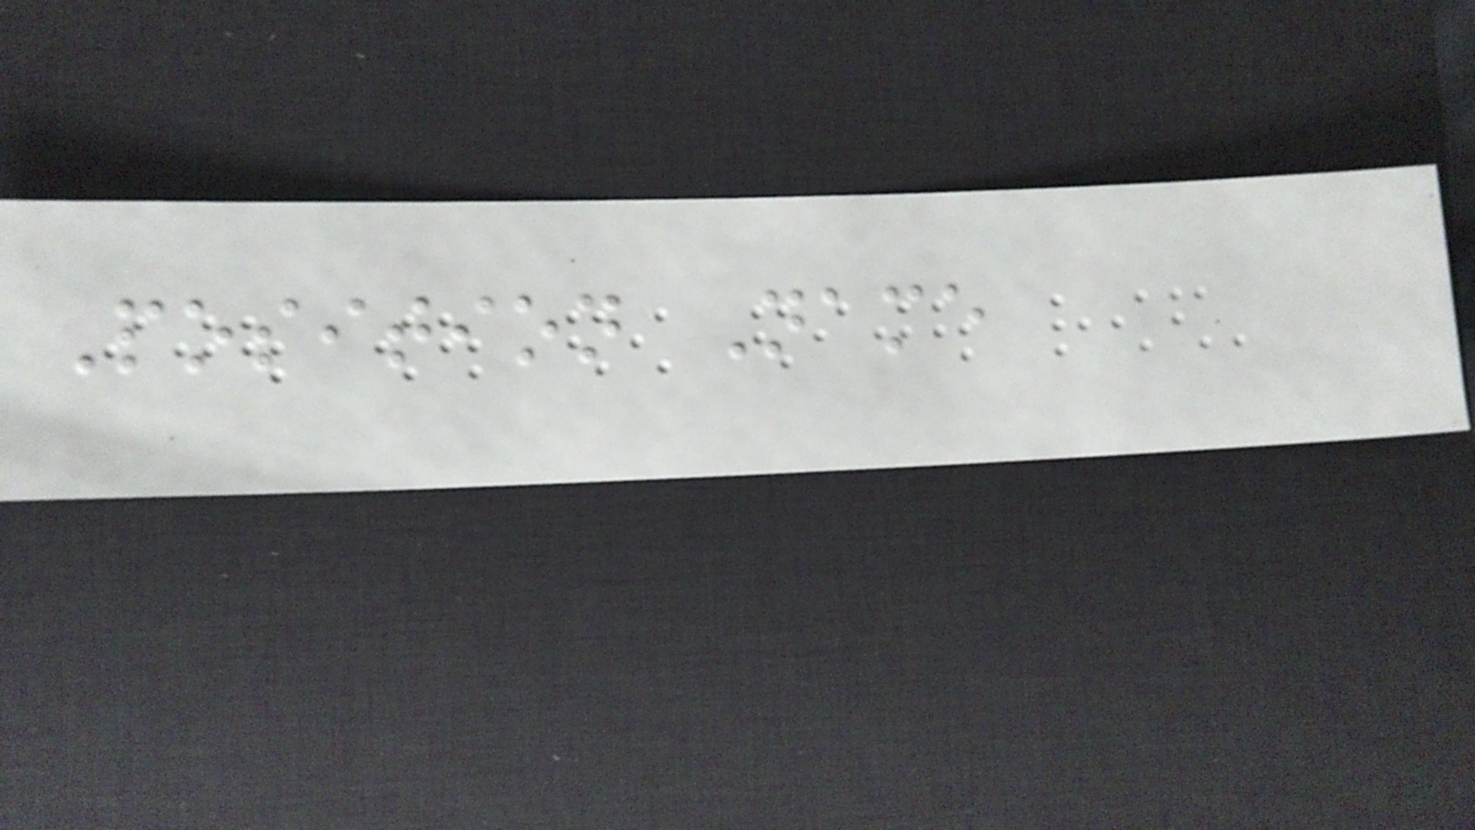Position Name
